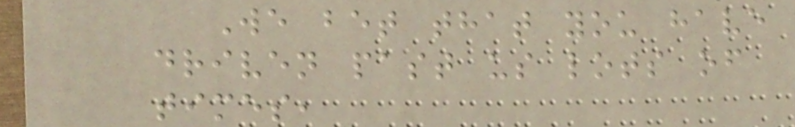We bet that you have
driven past us lots of
times,
